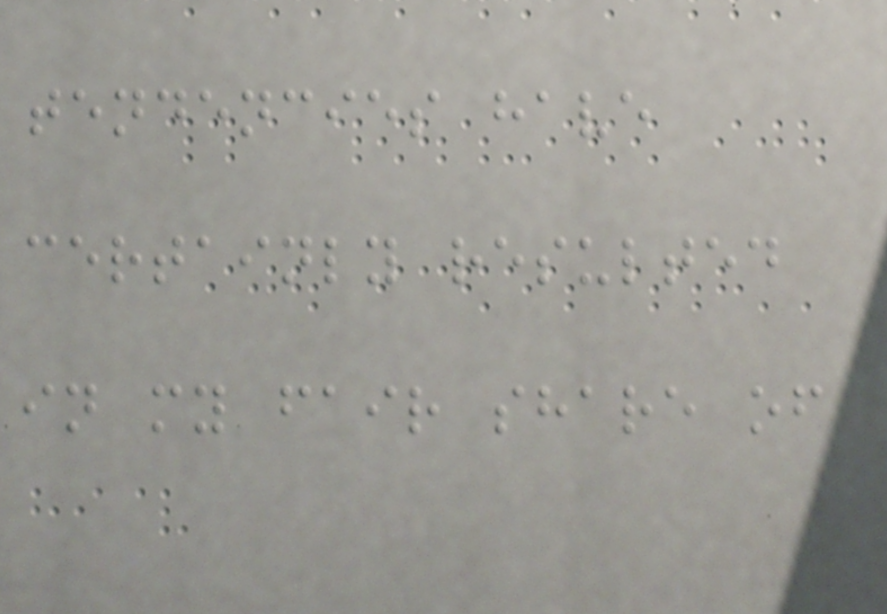tendencies have
certainly resulted
in my fair share of
